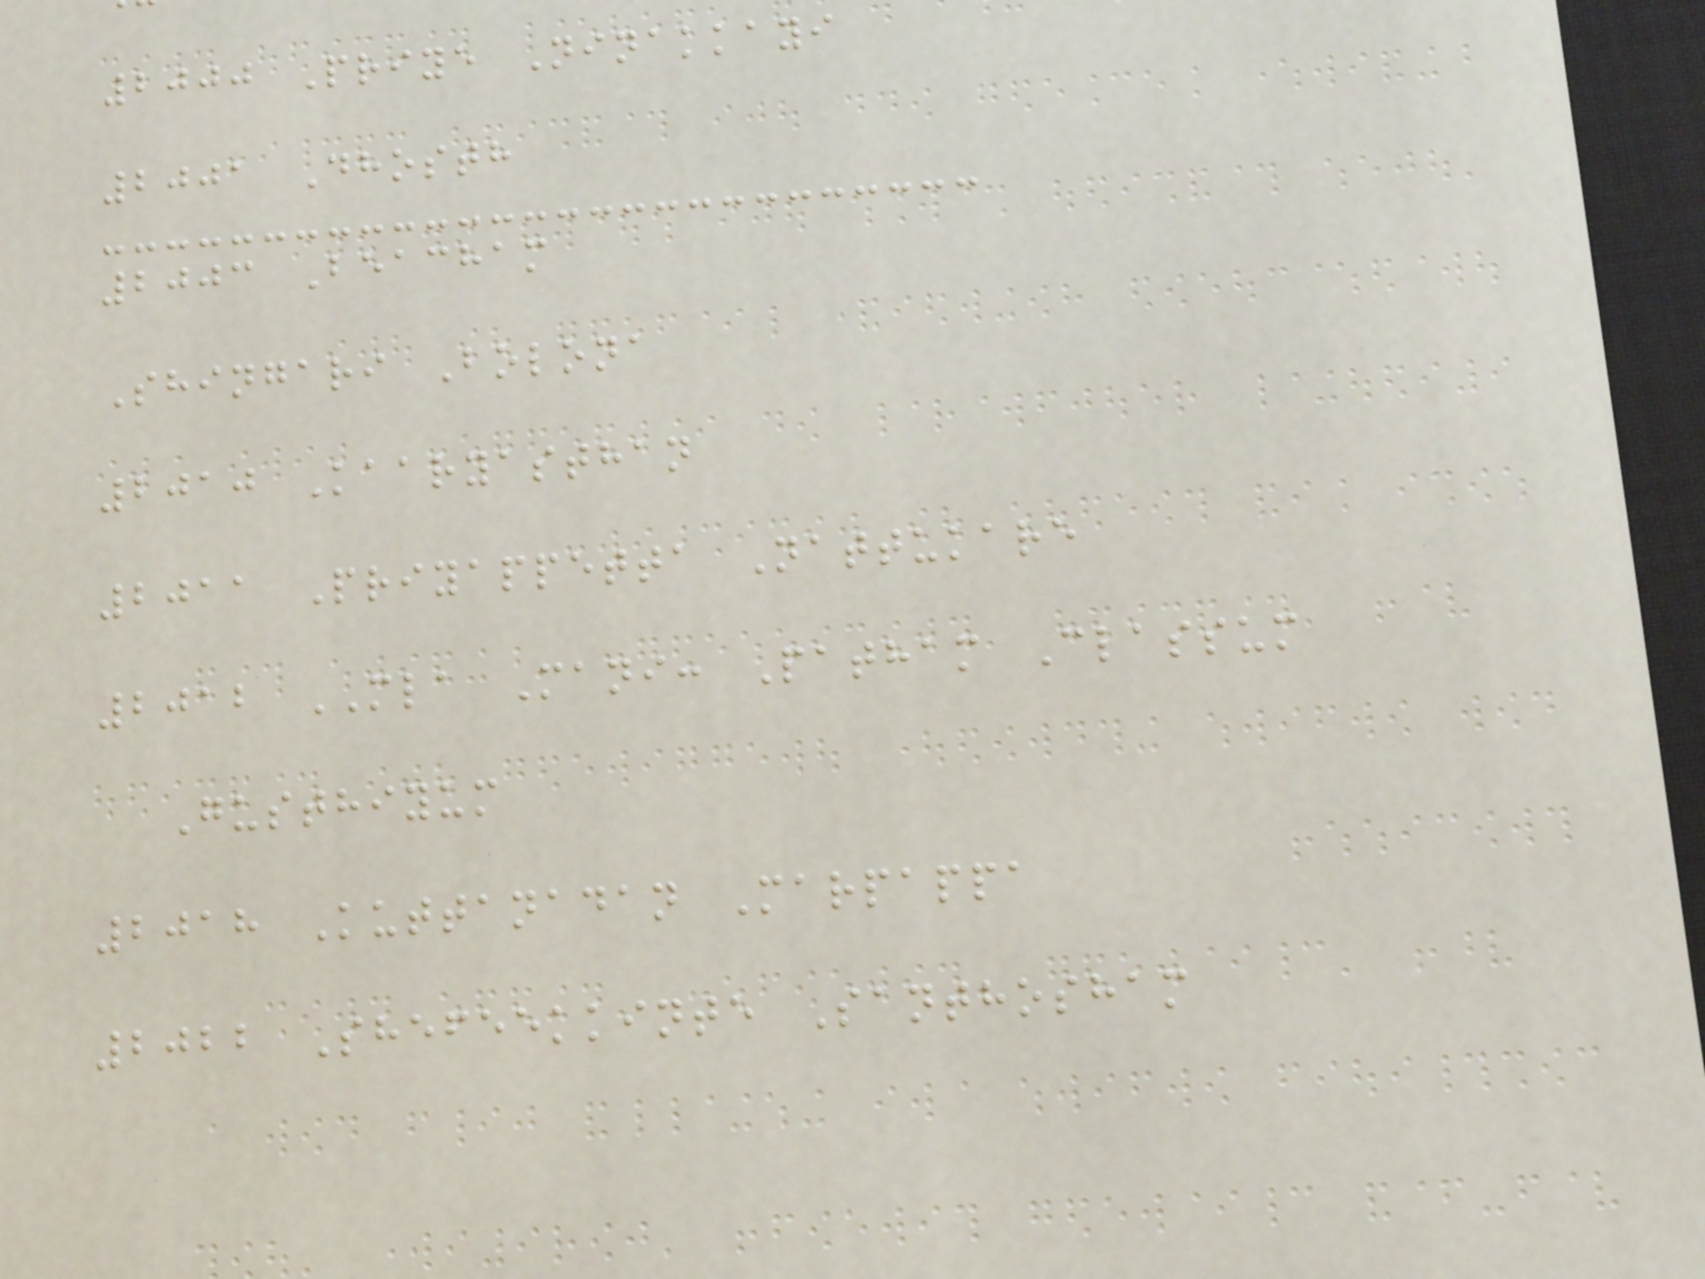2000 Priye Ninakkayi
2001 Dhosth
2003 Beacham
Shingari Bolona
2010 Kaaryasthan
2011 Priyappetta Nattukare
2012 MLA Mani: Patham Classum
Gusthiyum
2018 Kuttanadan Marpappa
2022 Shefeekkinte Santhosham
